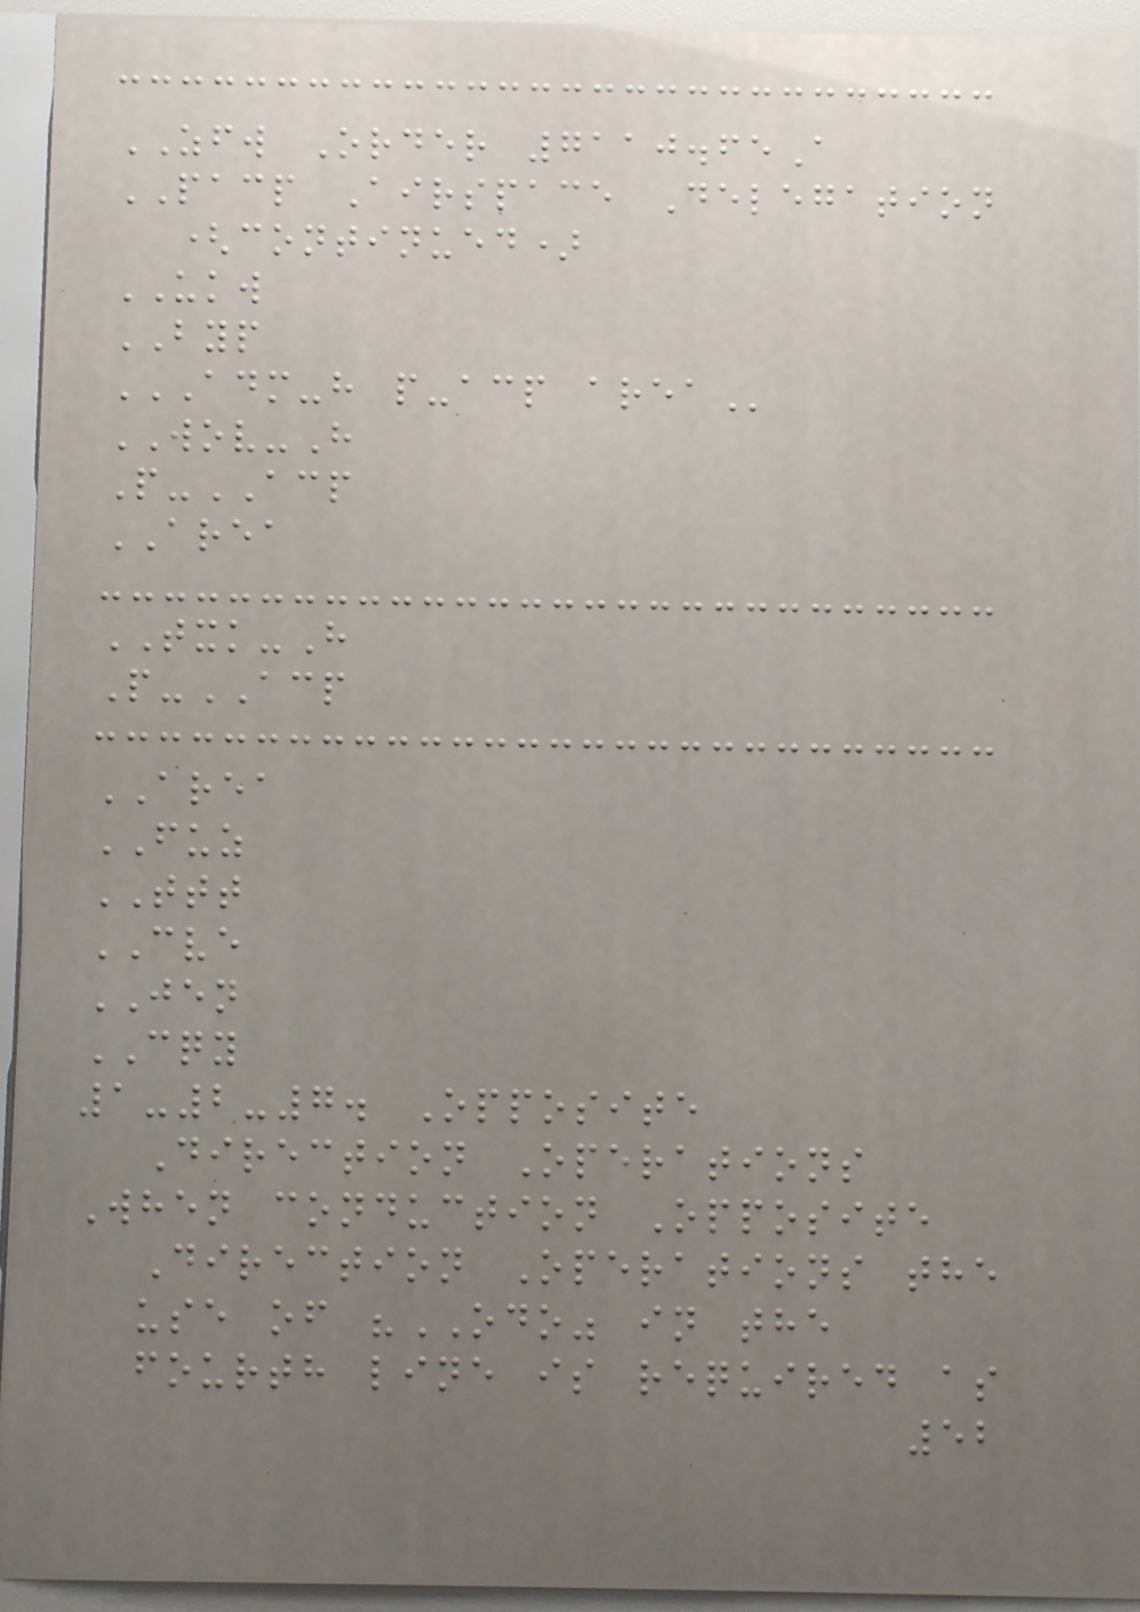ZFW Order 7110.65A
PACP Airspace Delegation
(continued)
UKW
BYP
ADM-H P-ACP AREA
WOV-H
P-ACP
AREA
TXK-H
P-ACP
AREA
FUZ
TTT
CVE
JEN
CQY
1-2-7. Opposite
Direction Operations
When conduction Opposite
Direction Operations the
use of "ODO" in the
fourth line is required as
52
